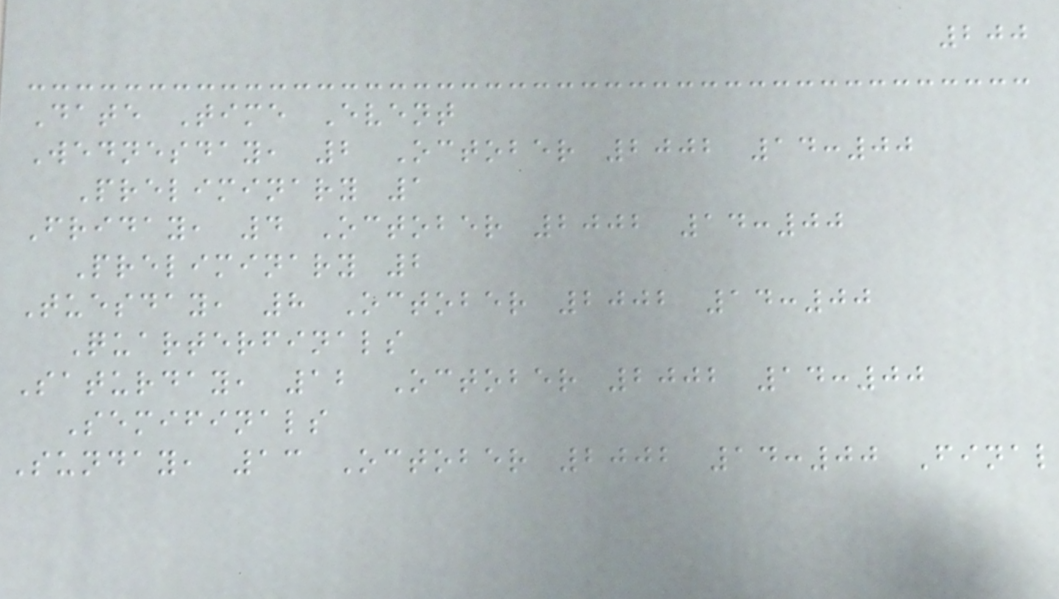200
Date Time Event
Wednesday, 2 October 2002 14:00
Preliminary 1
Friday, 4 October 2002 14:00
Preliminary 2
Tuesday, 8 October 2002 14:00
Quarterfinals
Saturday, 12 October 2002 14:00
Semifinals
Sunday, 13 October 2002 14:00 Final
